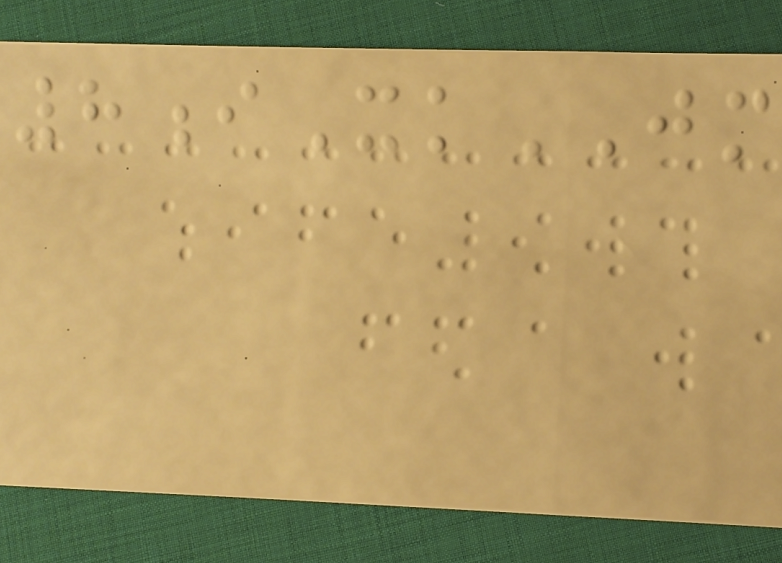8iXkJM
